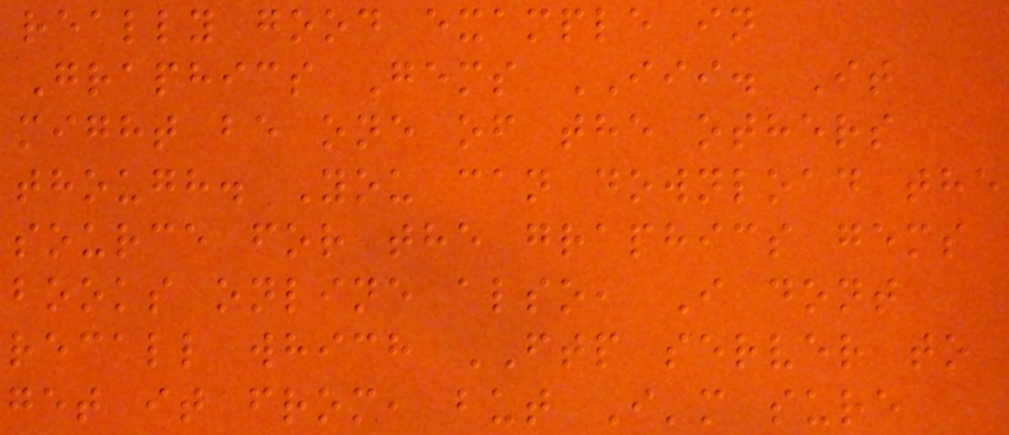really good example in
Graphics Gems III. It
might be one of the others
though. You can download the
source for the graphics gems
books online also, I dont
recall which FTP server to
get it from, but I'm sure
